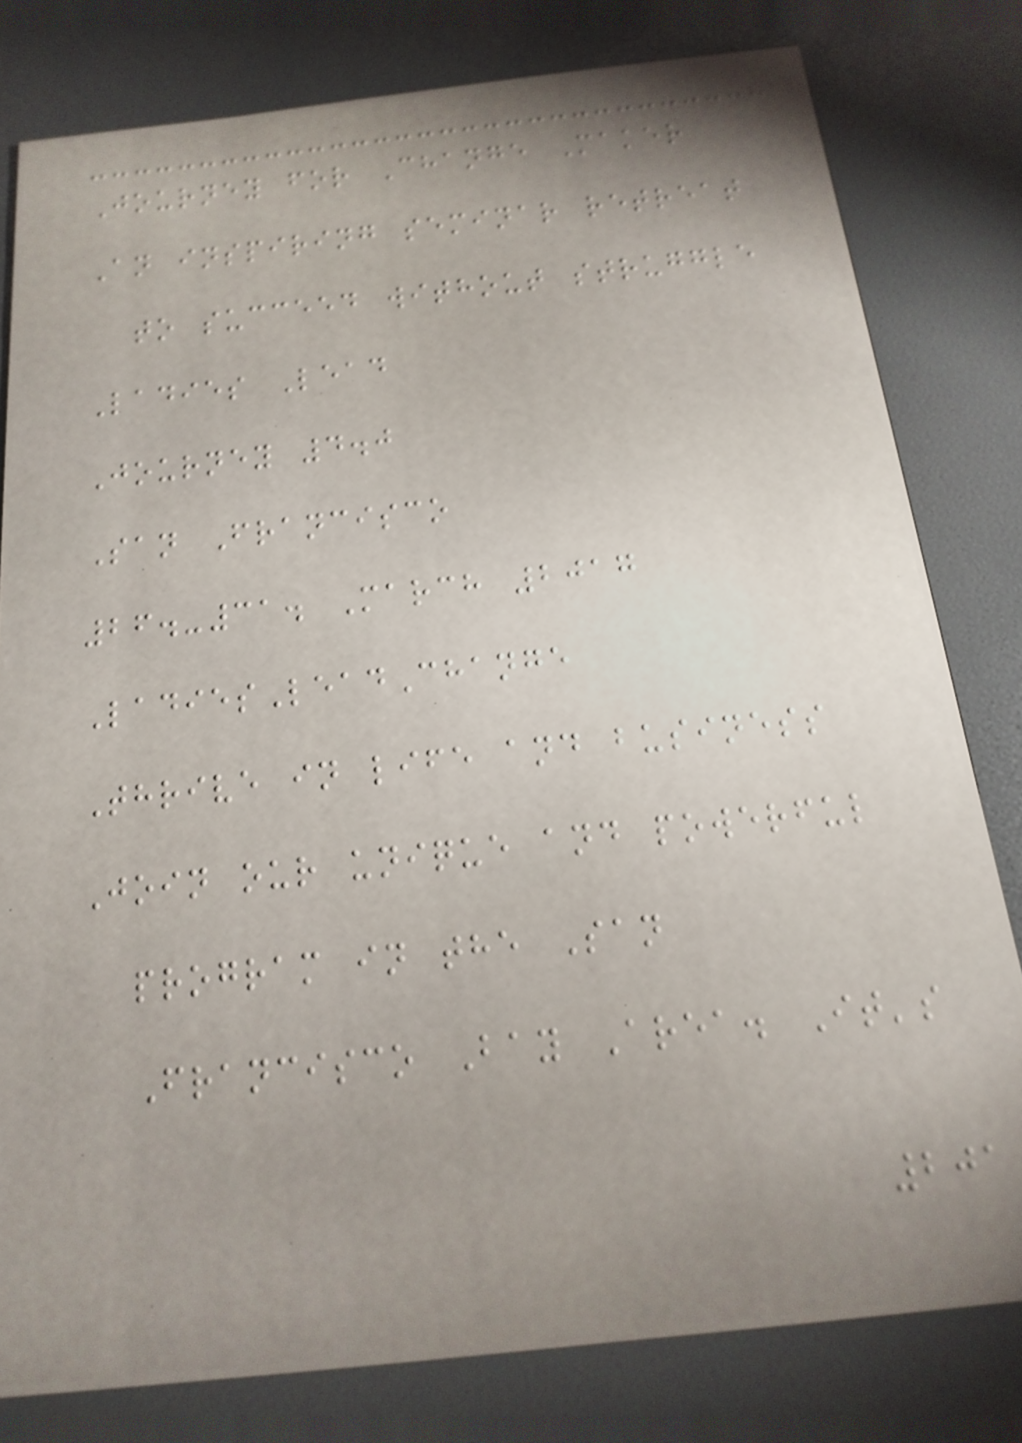Journey for Change Maker
An inspiring seminar retreat
to succeed without struggle
Ladies Lead
Journey 4.0
San Francisco
26.-31. March 2017
LadiesLeadChange
Thrive in life and business
Join our unique and powerful
program in the San
Francisco Bay Area. It's
201
